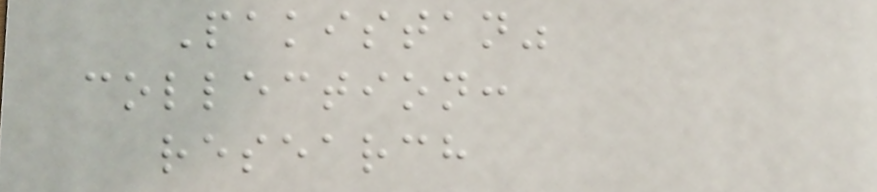Pakistan"
collection:
research
